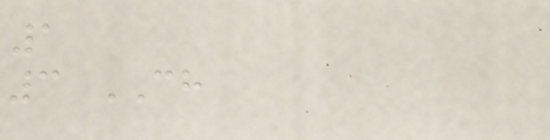1
3 CH
